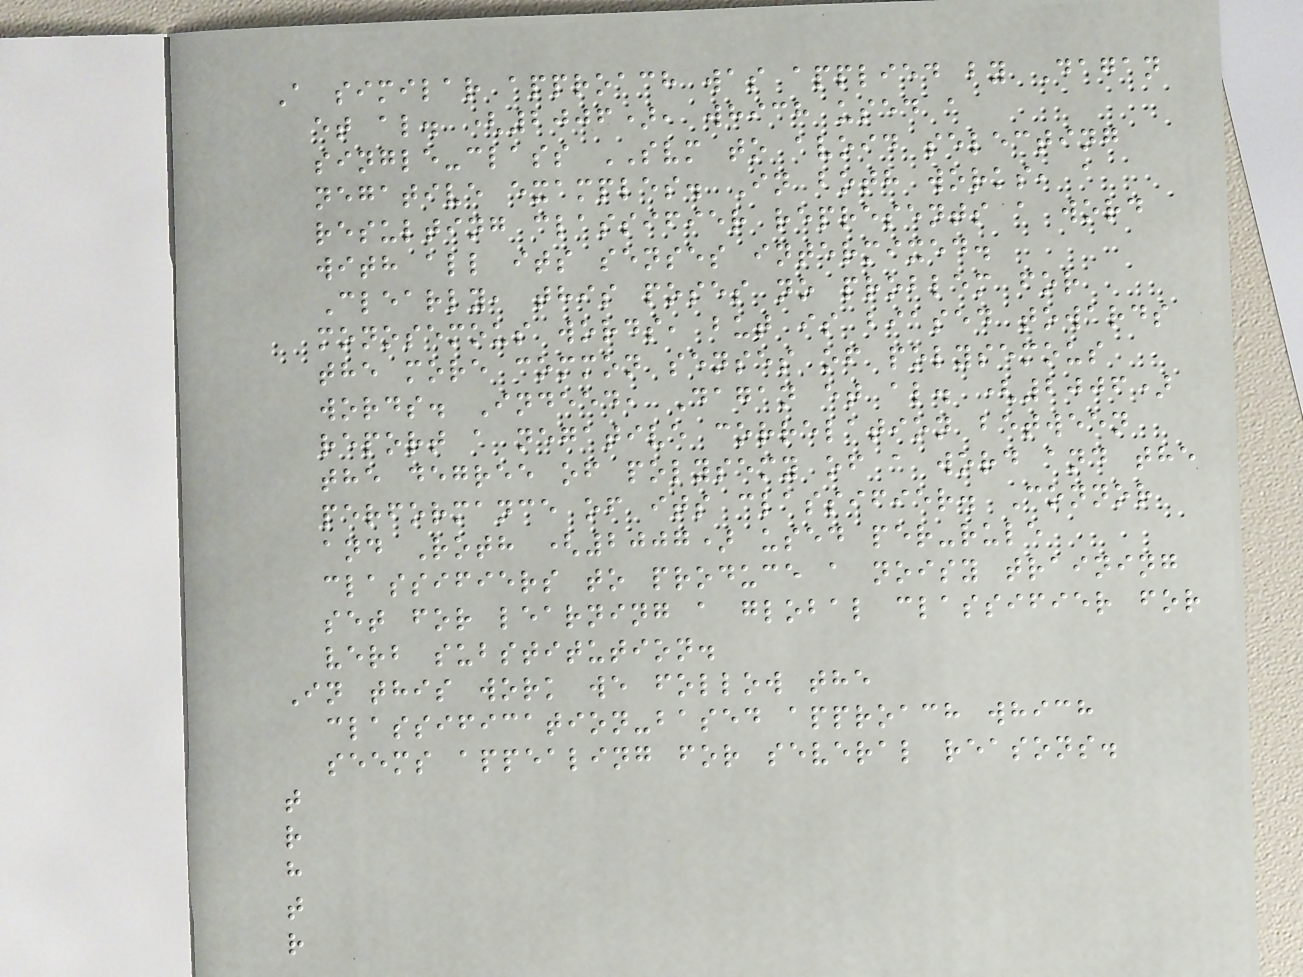A similar approach was applied by Dagan
et al. (2006), which used a
single-class SVM to avoid selecting
negative examples. In both works, a
resulting classifier represents a word
with all its senses intermixed.
Clearly, this poses no problem for
monosemous words, but is biased towards
the more common senses of polysemous
words. Indeed, Dagan et al. (2006)
report a negative correlation between
the degree of polysemy of a word and the
performance of its classifier. Connor
and Roth (2007) used per-rule
classifiers to produce a noisy training
set for learning a global classifier for
verb substitution.
In this work we follow the
classification-based approach which
seems appealing for several reasons.
t
r
h
t
r
